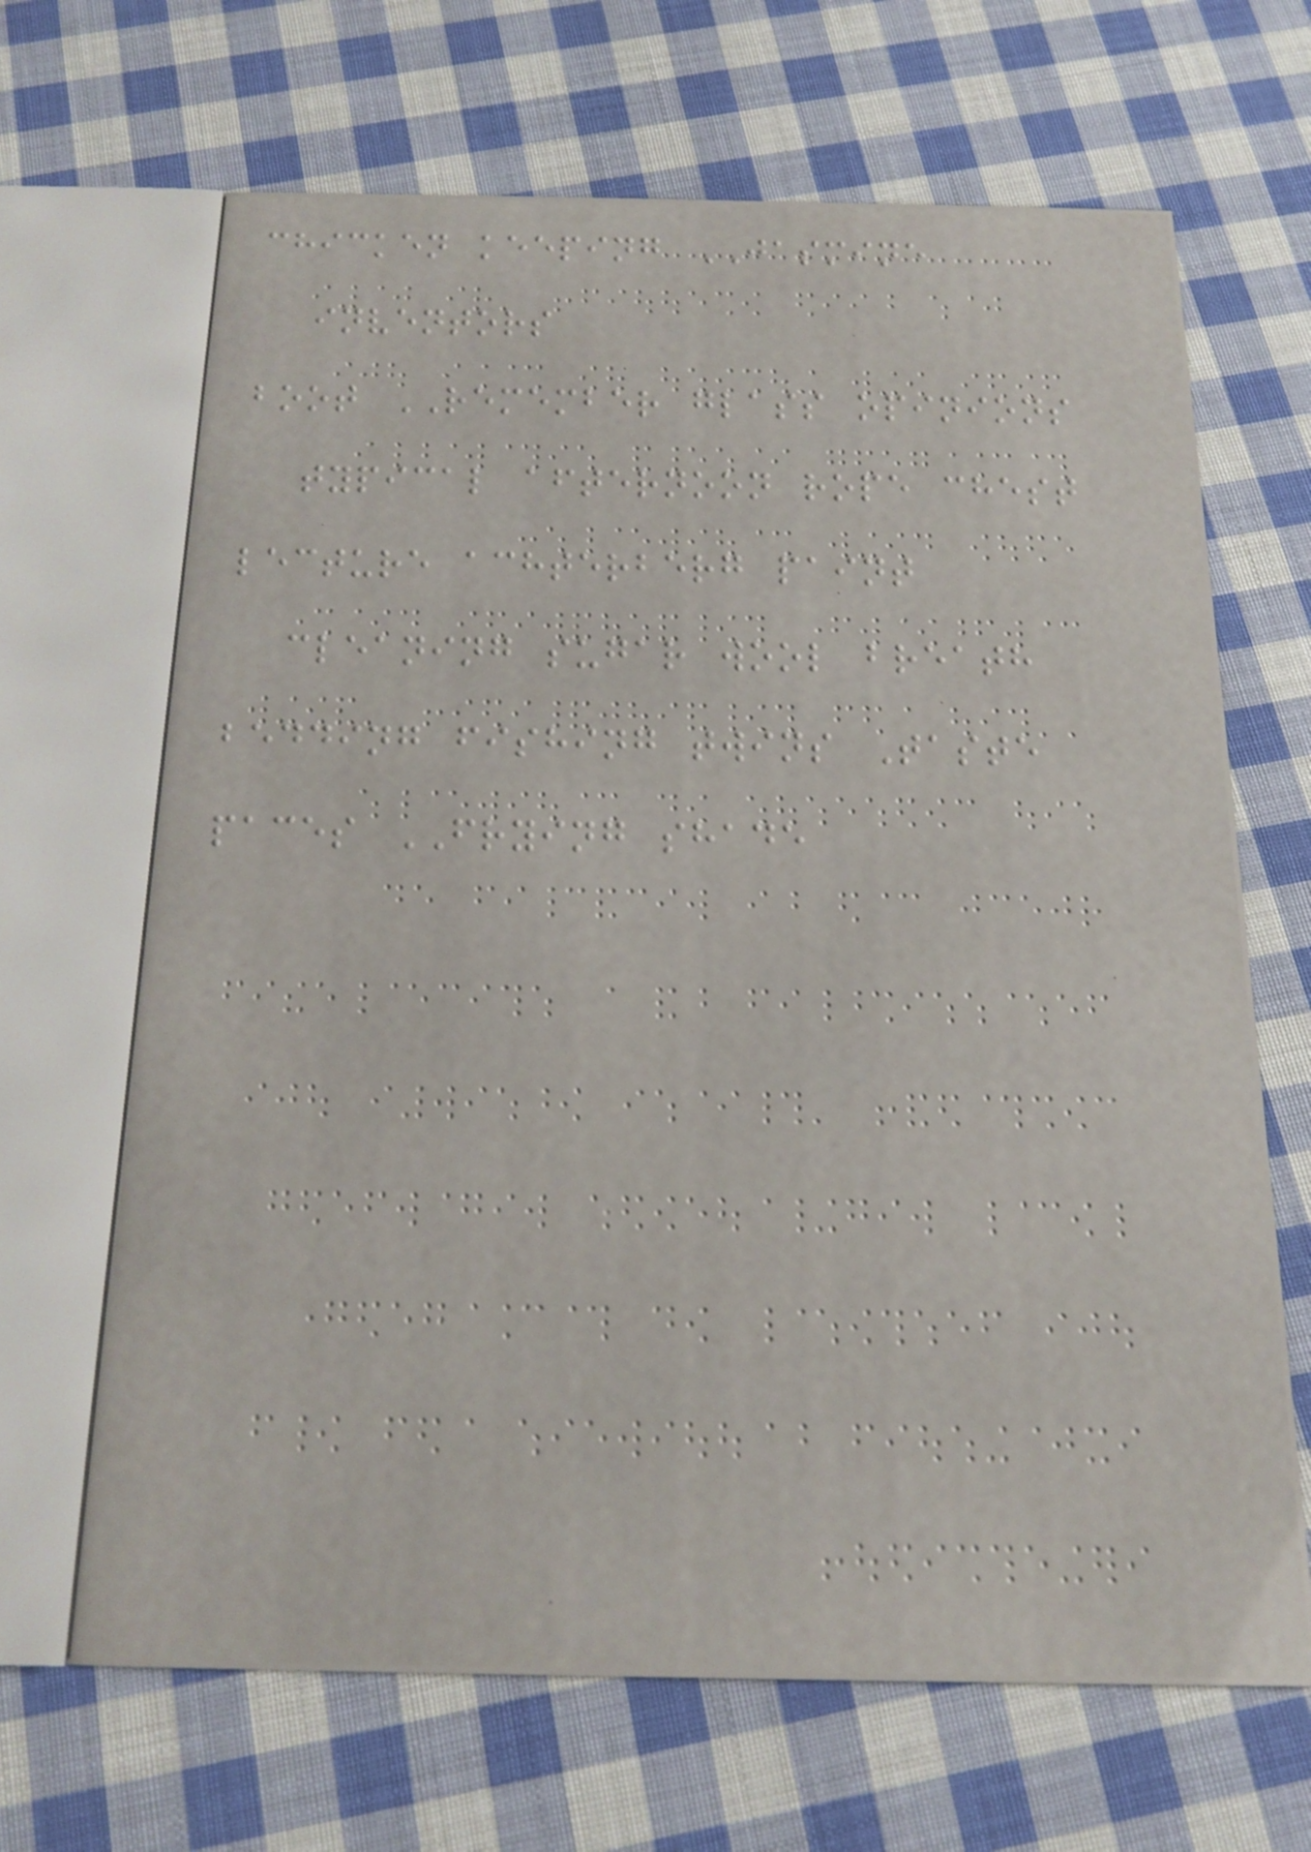chicken keeping JASMINE
inventors
boot REMEMBER glass opinions
typical afternoon rope chest
lecture achterberg paint
cleaning sugar wool breath
bedding fishing twins Taste
paces FRYING shade
